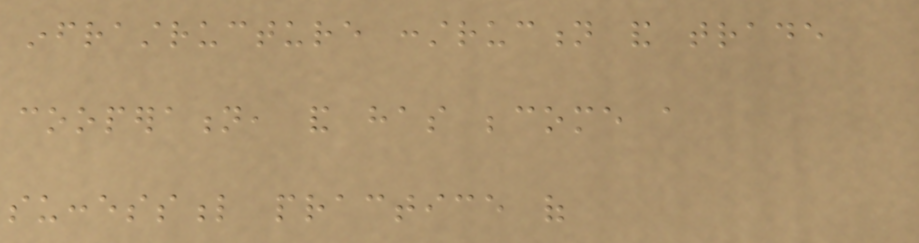infrastructure construction and trade
cooperation, and has become a
successful practice of
